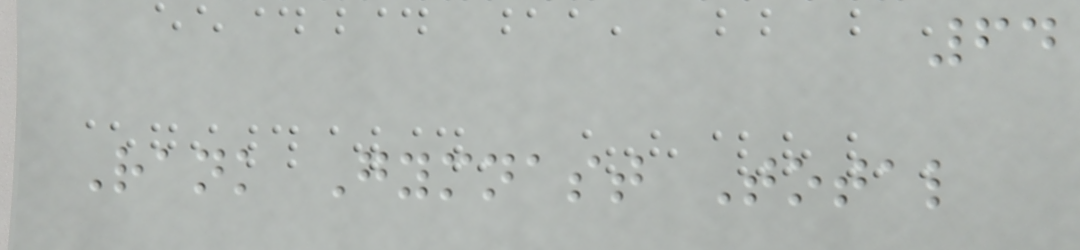64
Rank Gymnast Total
